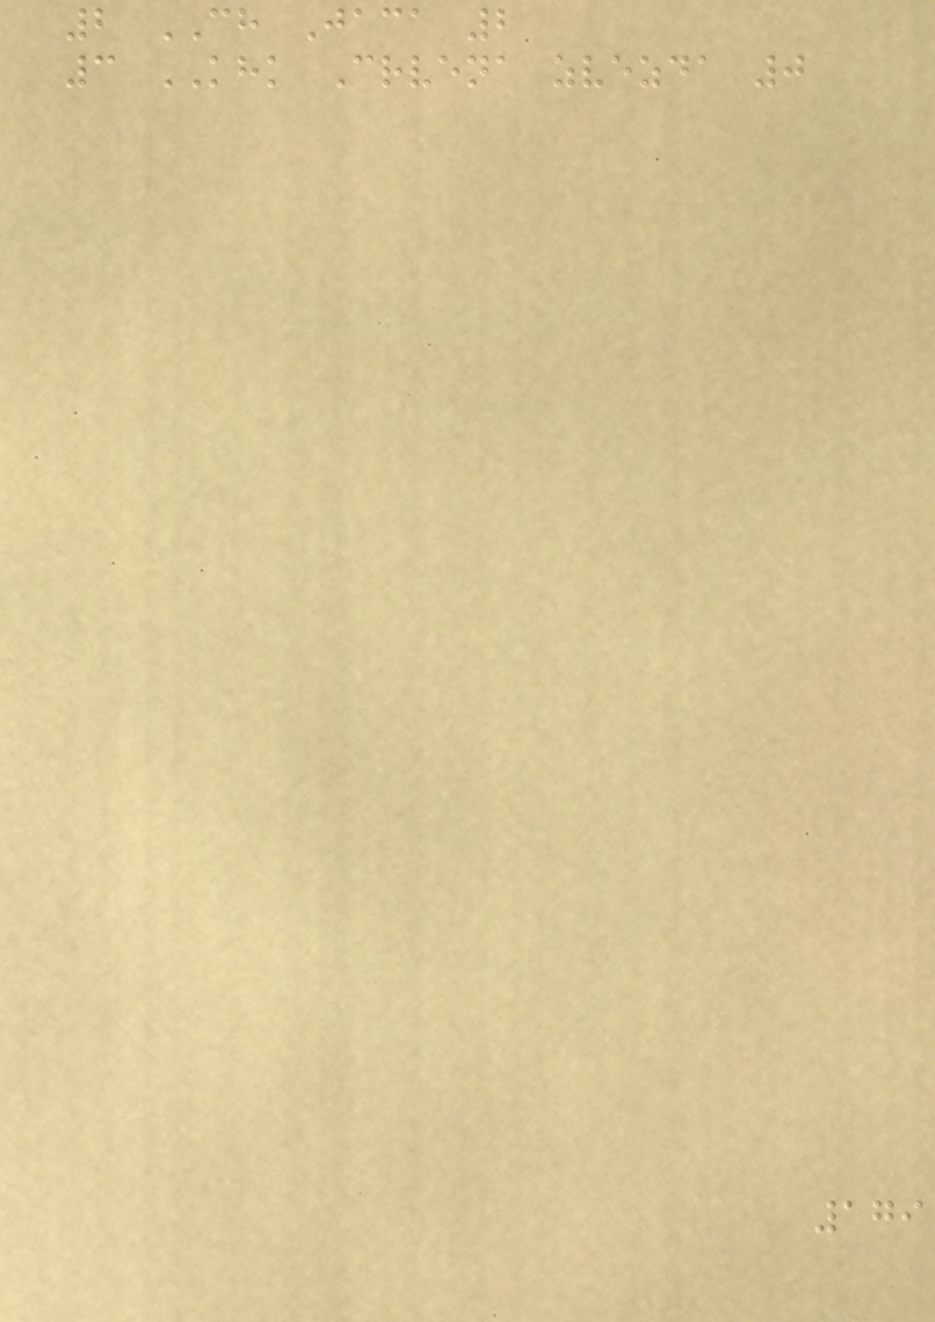2 CH Jaca 2
3 KHK Crvena zvezda 0
179
